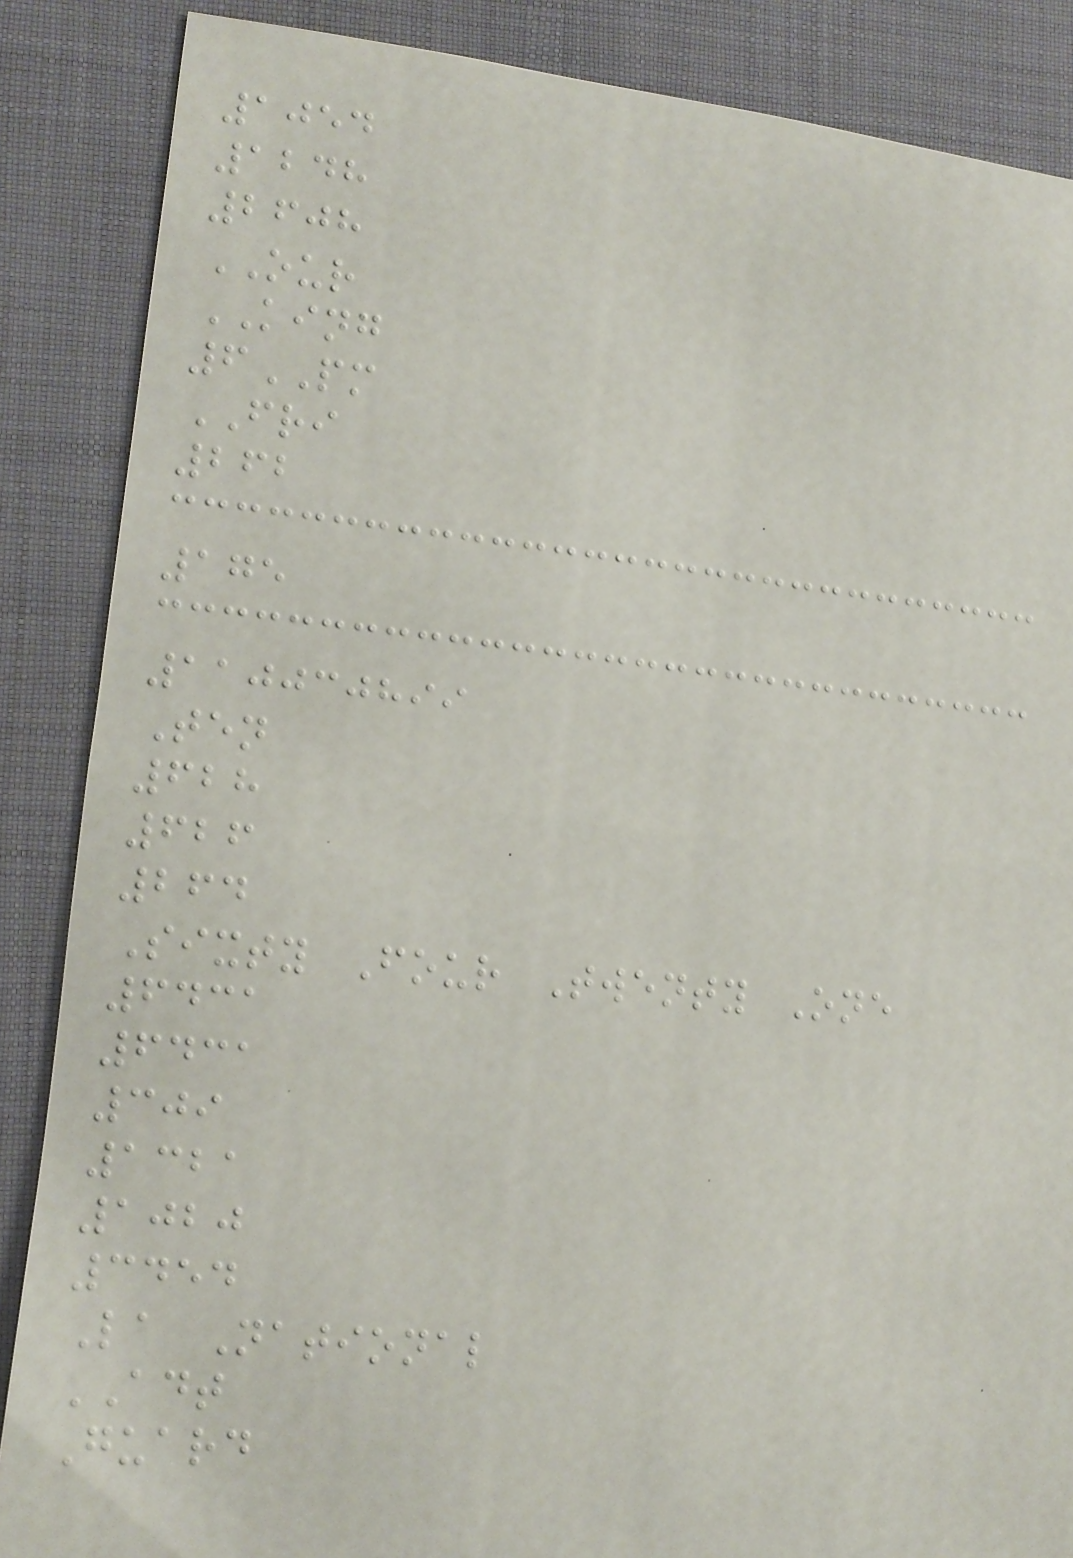1054
1248
2608
OUR
KING
6PM
FRI
262
175
110030899
Ten
628
626
264
Sixty Four Twenty One
6431
6431
309
1321
1020
3454
La National
ADT
Guard
